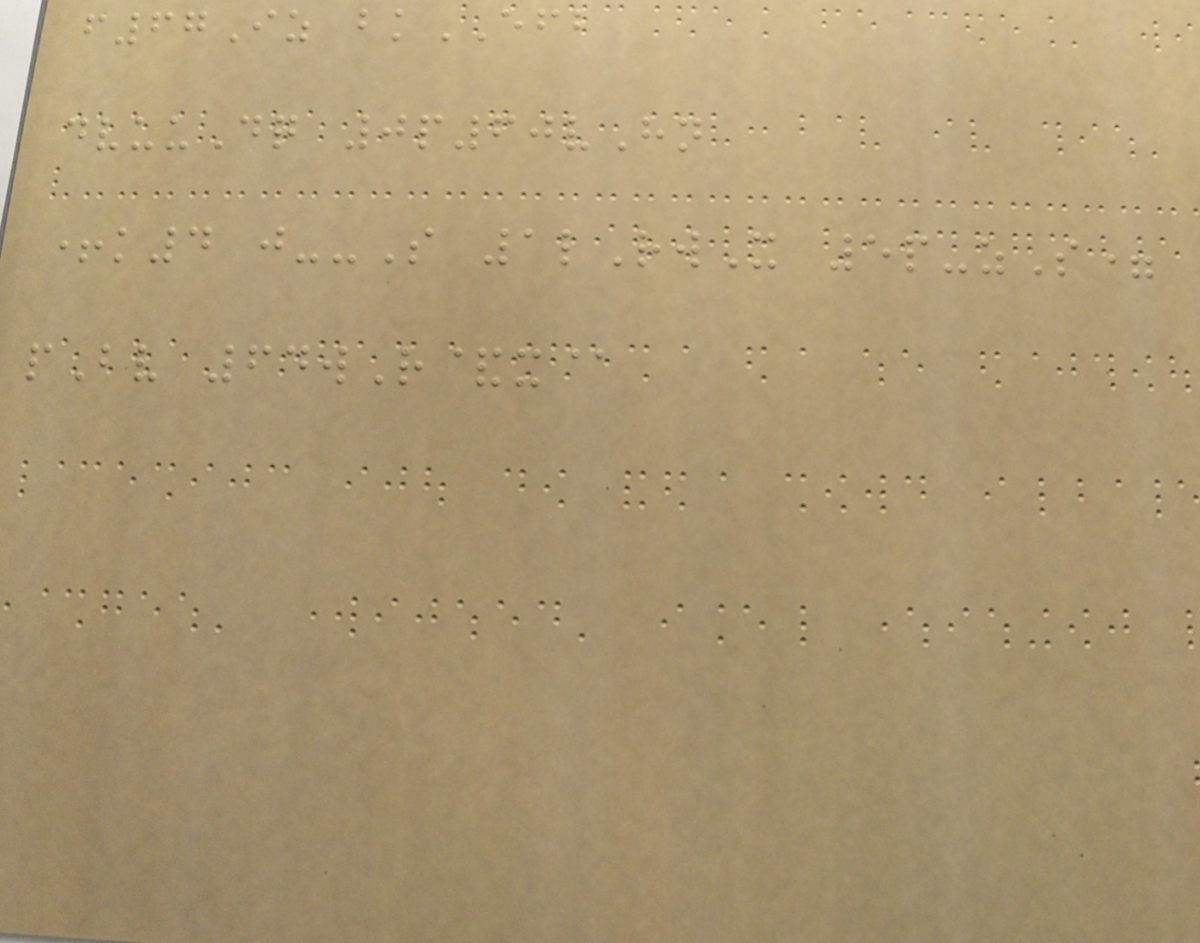f67Iz bkEFB
dvuuDq 0p60vHn
+k4 j--S 1lRwX 5p-zS=
pBv 64wR&x@
